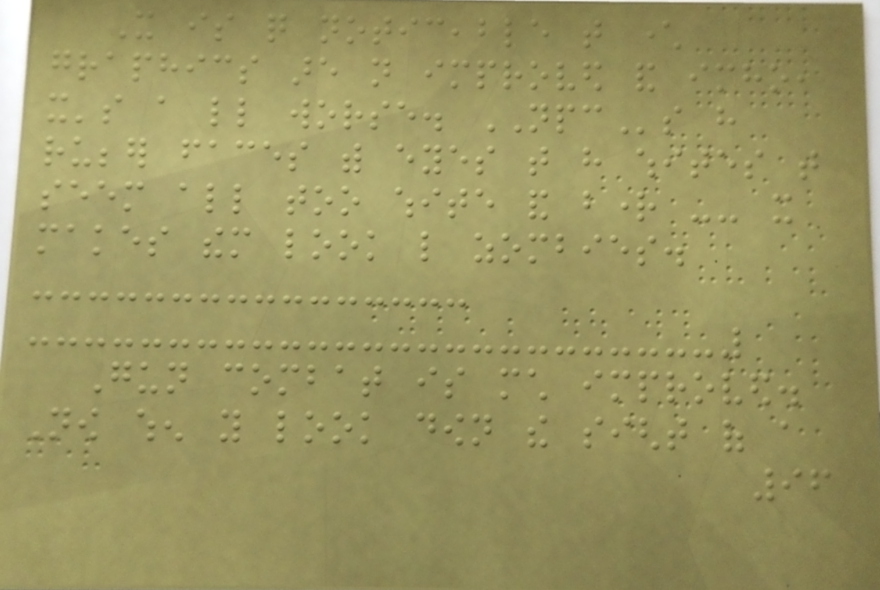It is quite noticeable that character
graphics are not improved and imho,
it's a little worse. NPCs have
rubber faces with eyes that have whites that
seem all too white and bright -- it
makes them look like zombies.
Gun combat is much improved.
Now when you look down the sight of a
96
